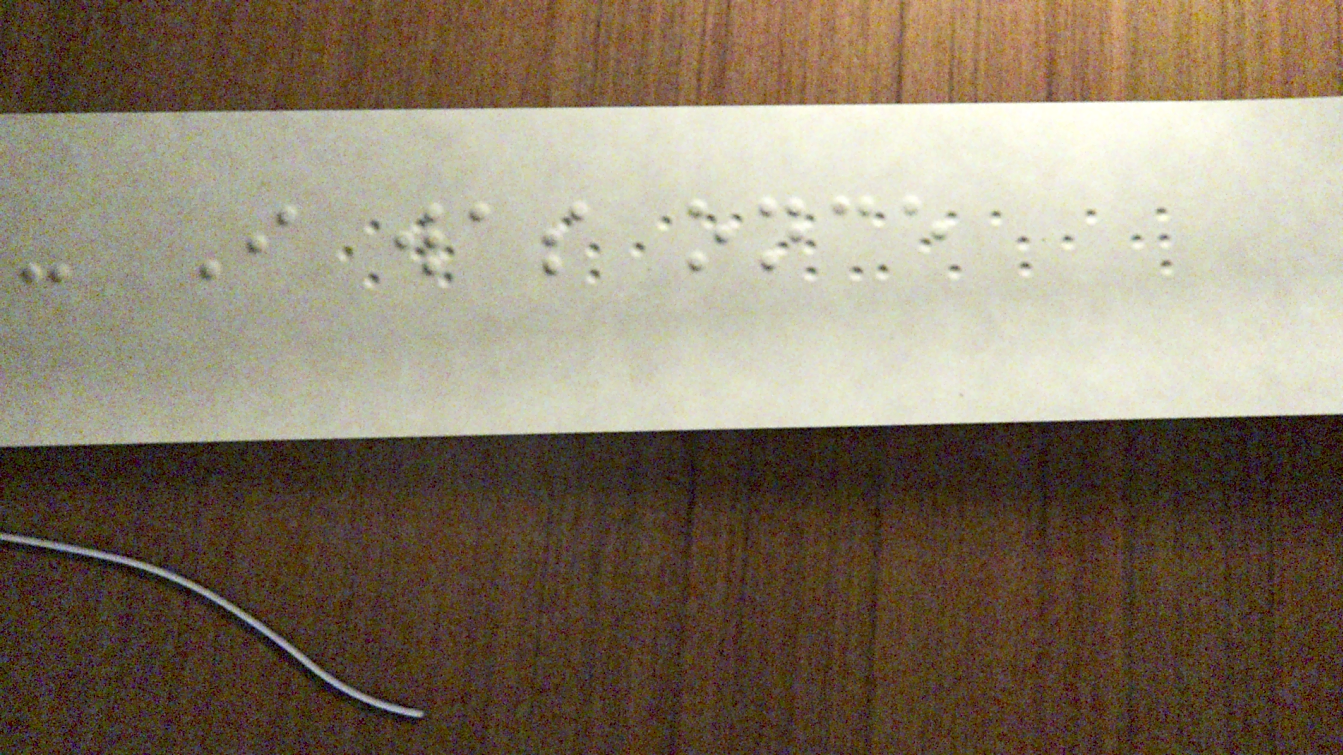- I was once
